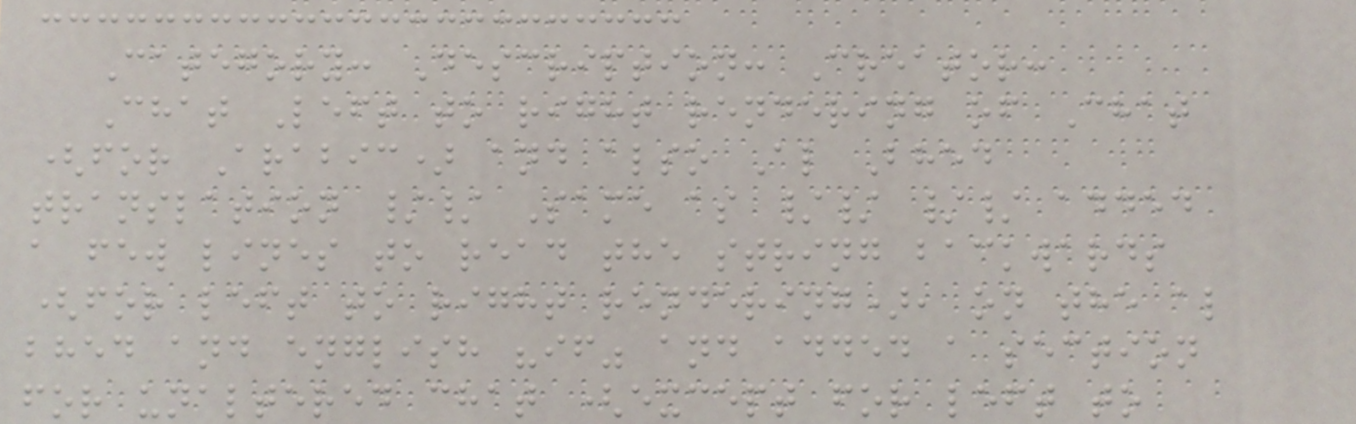Category: Description: Creator:
Chat Left to right rendering of Chat
(for Arabic) and also Al Bhed
translation // Same as // // added
a few lines to read the string backwards
(for left to right rendering), on the al
bhed and english "if" and added a section
for unaltered chat (except for left to
